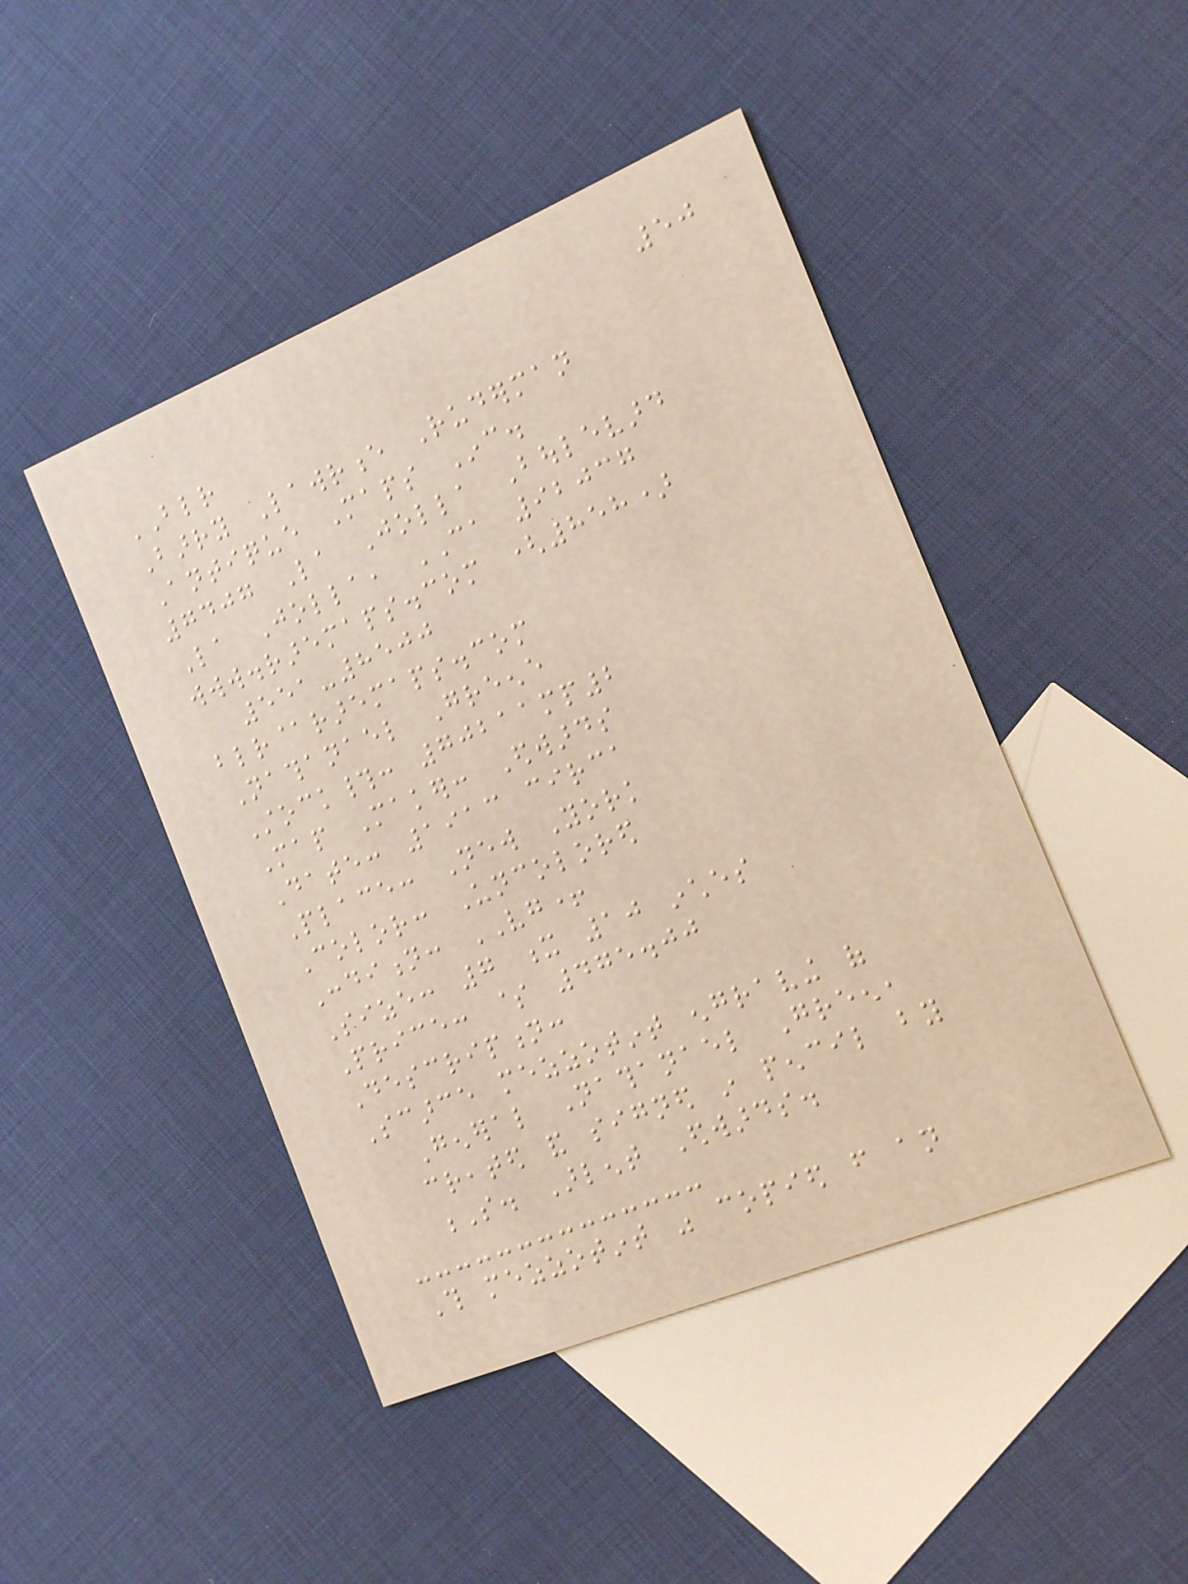50
BLR
Barry Lawrence Ruderman
Antique Maps Inc.
7407 La Jolla Boulevard
La Jolla, CA 92037
www.raremaps.com (858)
551-8500
blr@raremaps.com
Nathanael Greene
Stock#: 70211mp2
Map Maker: Edwards
Date: 1913 circa
Place: New York
Color: Uncolored
Condition: VG+
Size: 7 x 10 inches
Price: $ 475.00
Description:
Scarce mezzotint engraving of
General Nathanael Green,
created and signed in pencil by
S. Arlent Edwards.
This mezzotint was copied from an
